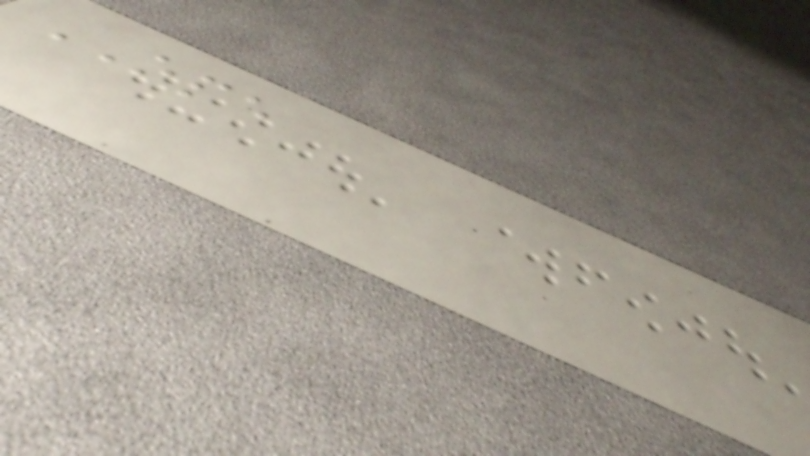OPE
